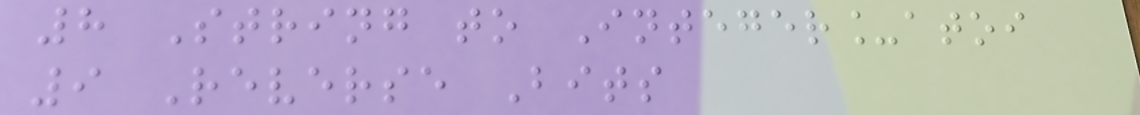8 String to Integer_atoi
9 Reverse Bits
